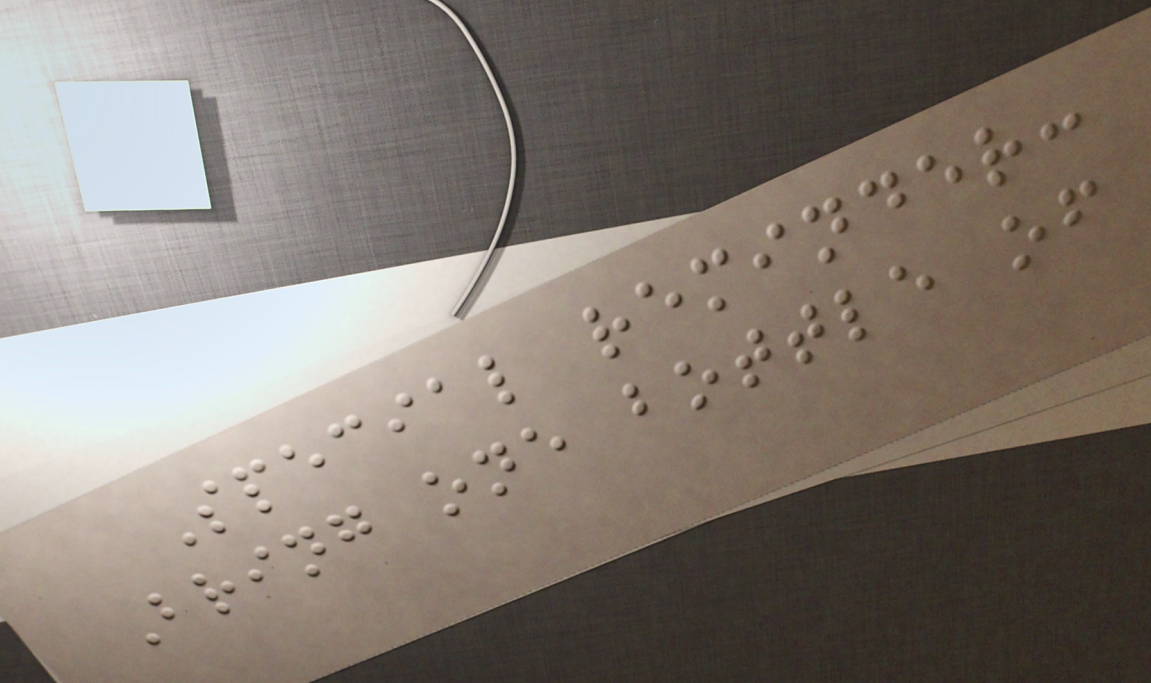Special reminder:
Bring one bottle of
